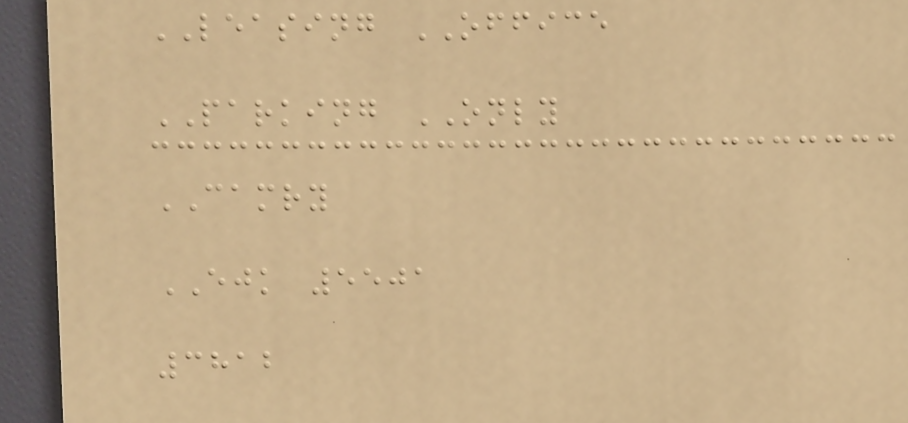LEASING OFFICE
PARKING ONLY
CAMRY
EJK 5501
3812
